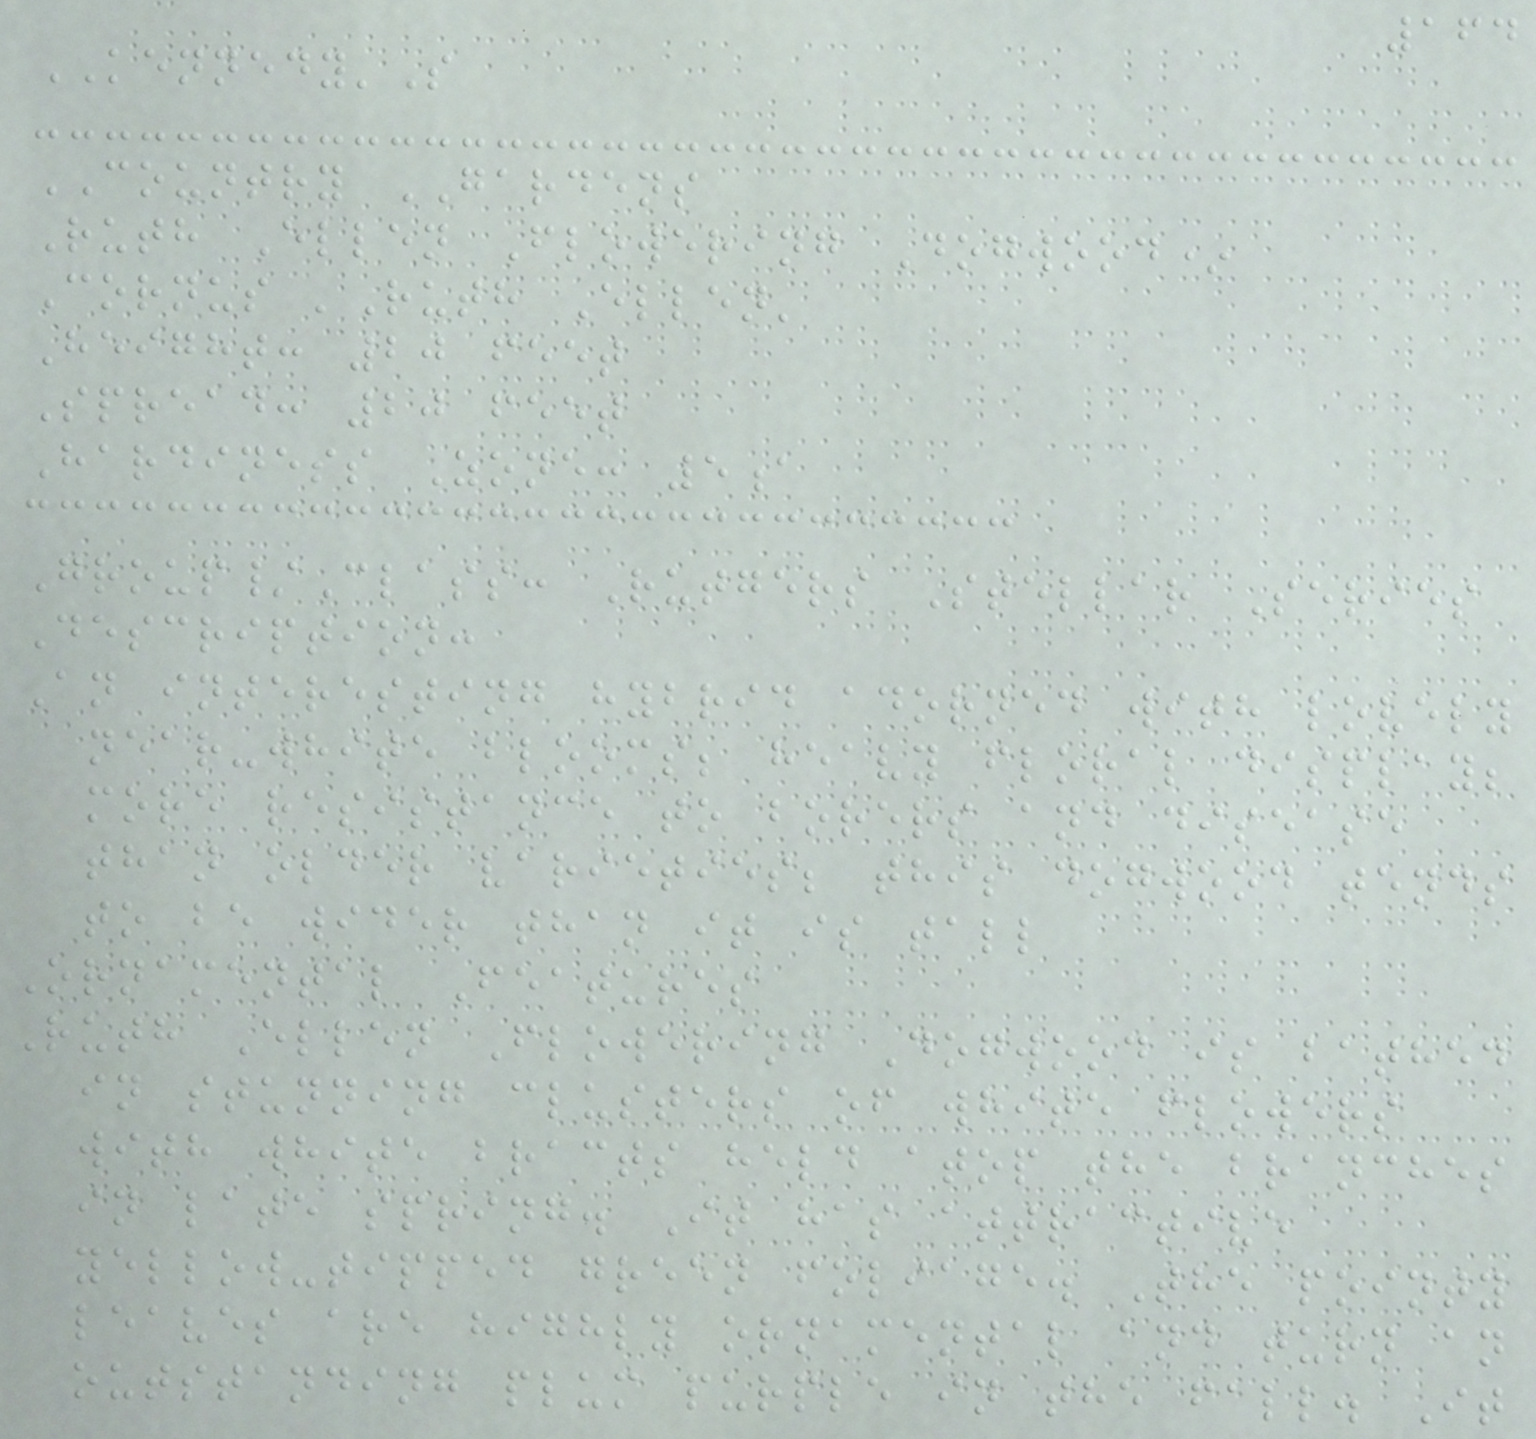164
KENNEDY'S
COUNTRY GARDENS
Ruth Ellen Flowering Dogwood*
Cornus 'Ruth Ellen'
Height: 20 feet
Spread: 20 feet
Hardiness Zone: 5a
Group/Class: Rutgers Stellar Series
Description:
An interesting hybrid adorned with lovely
near-white blooms; heavy floral display;
more resistance to borers and disease
than older varieties; this dogwood tends
to be wider than it is tall
Ornamental Features
Ruth Ellen Flowering Dogwood is bathed
in stunning clusters of white flowers
with white bracts held atop the branches
in late spring. It has attractive
yellow-tipped green foliage. The pointy
leaves are highly ornamental and turn an
outstanding plum purple in the fall. It
